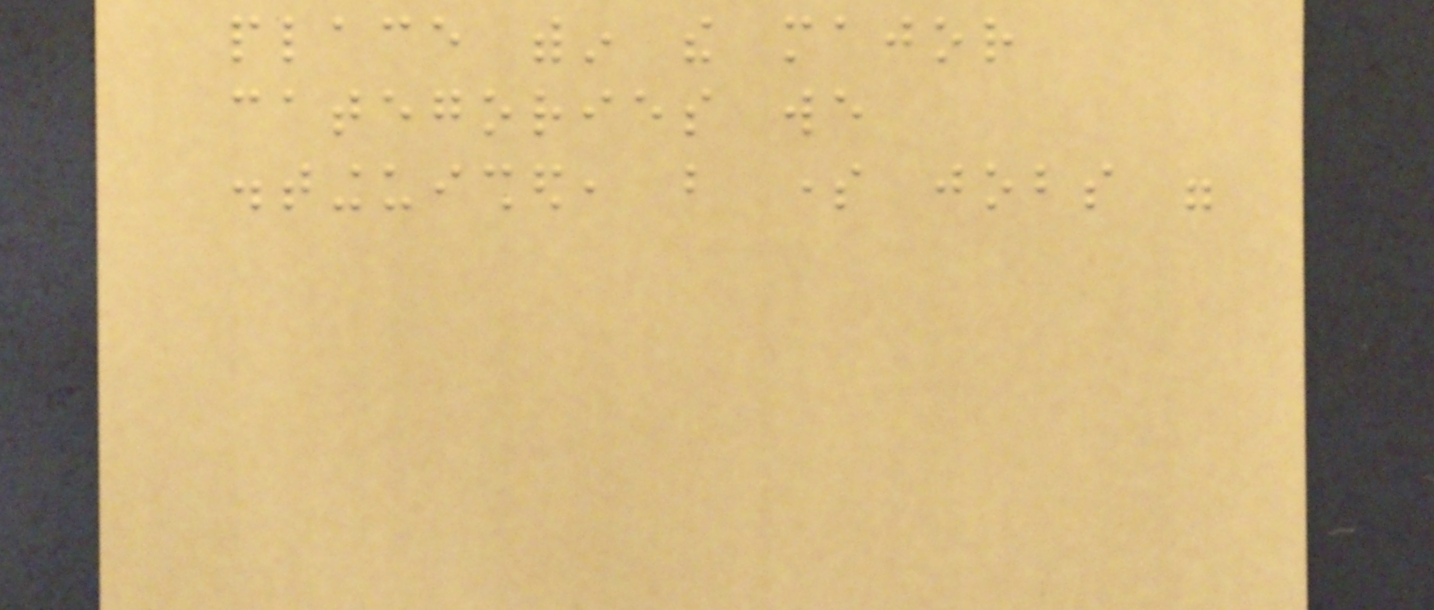place within the major
categories we
distinguished, but some jobs were
